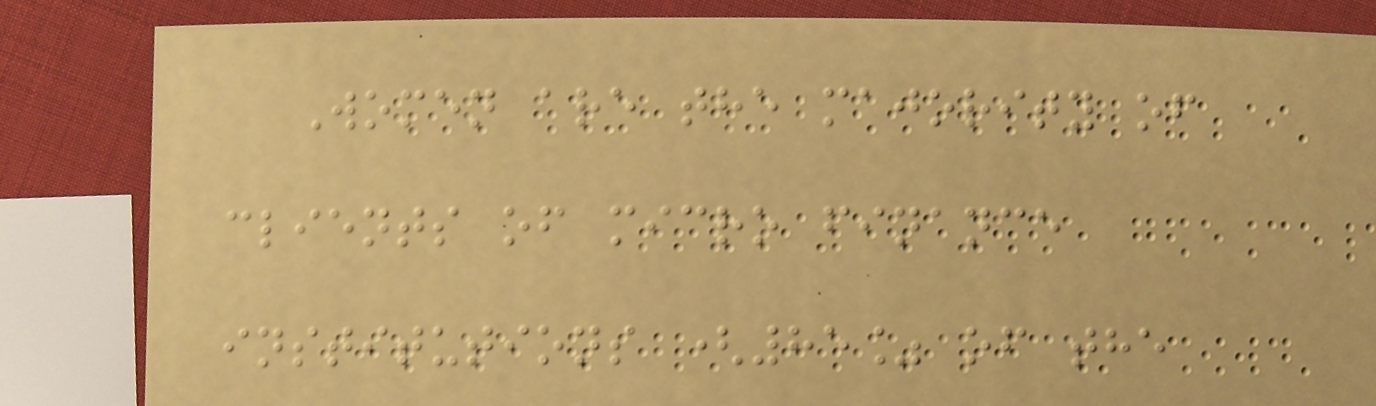Women are the majority of
clients of micro finance
institutions (85% of the
